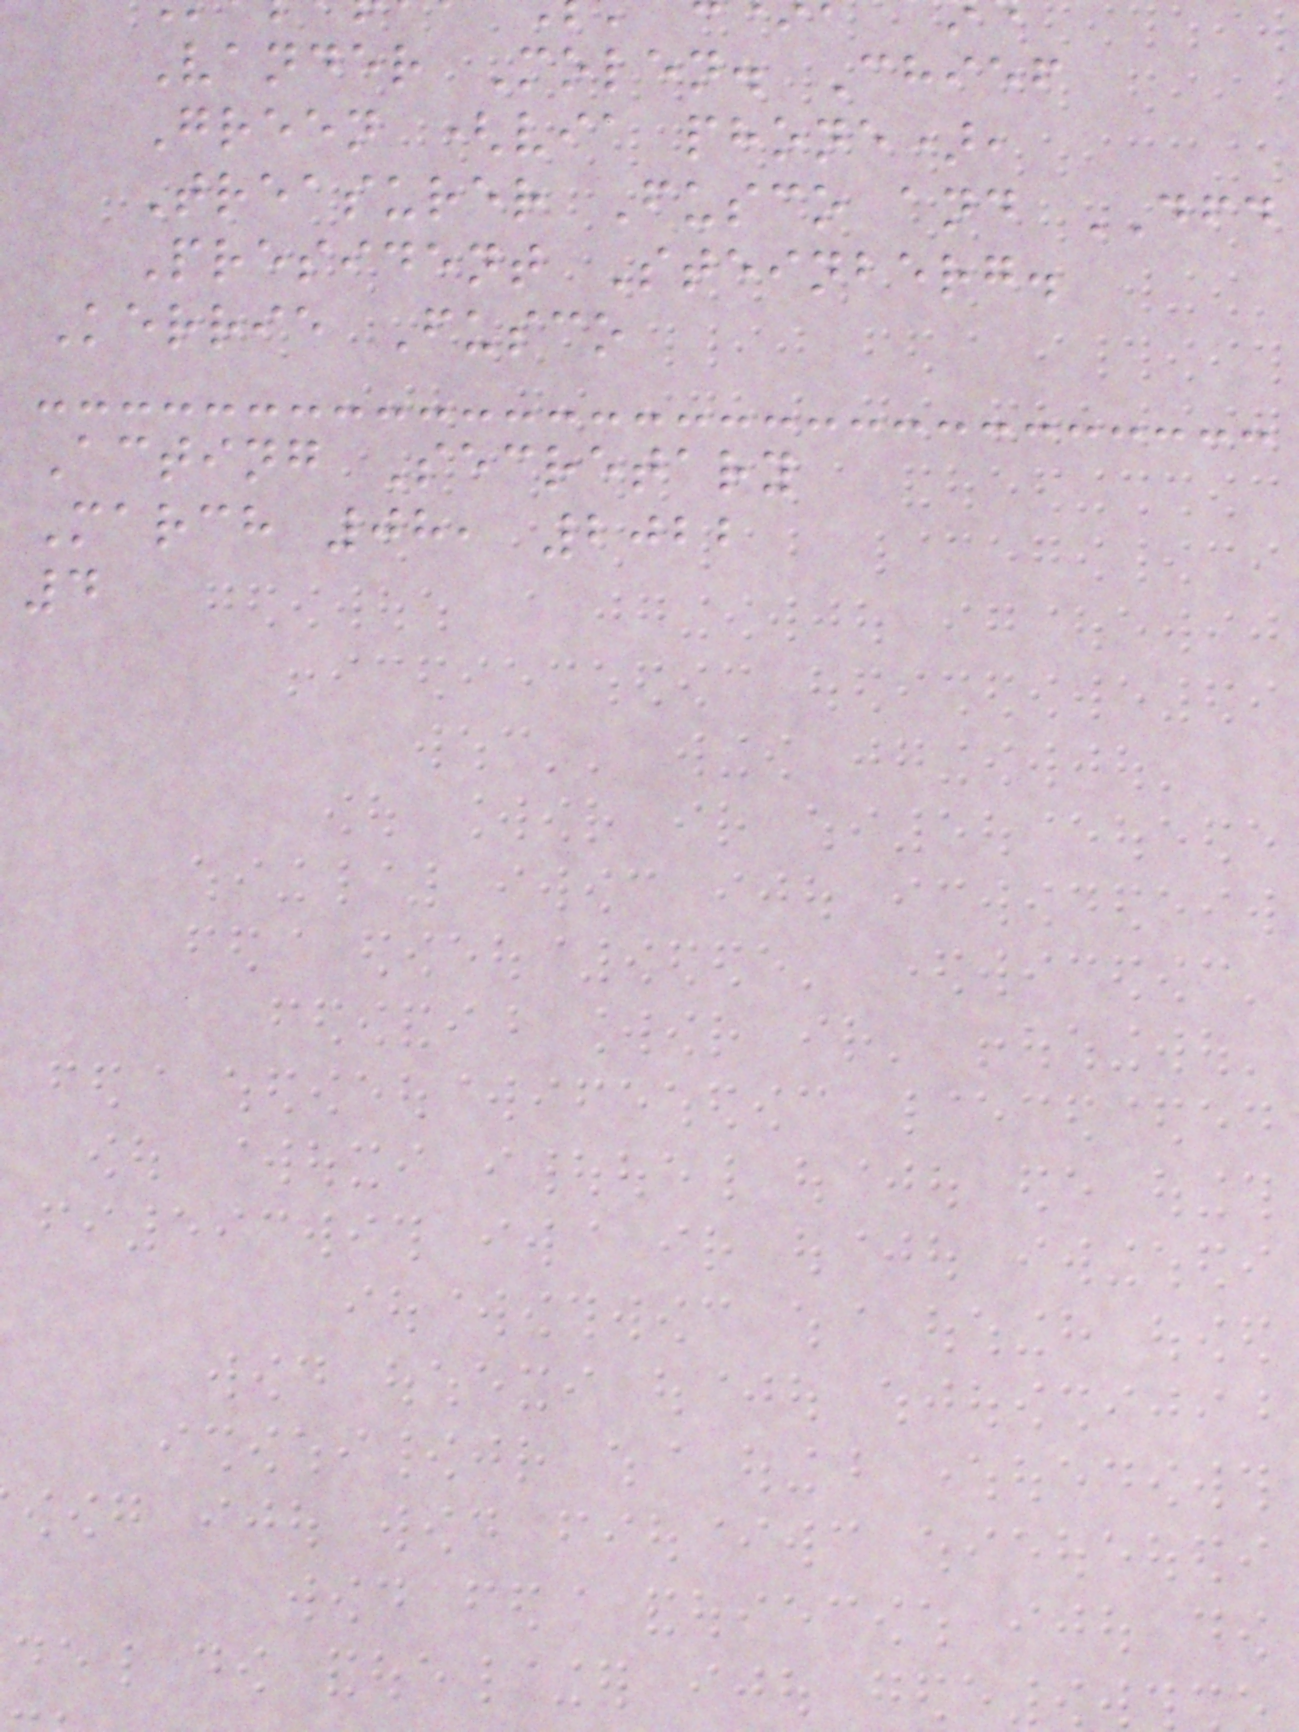Vander Molen. Chief
Green (via phone),
Treasurer Fusco and DFD
President Steinberg.
Kerrie Fusco
Acting Secretary
March 08, 2022
4
